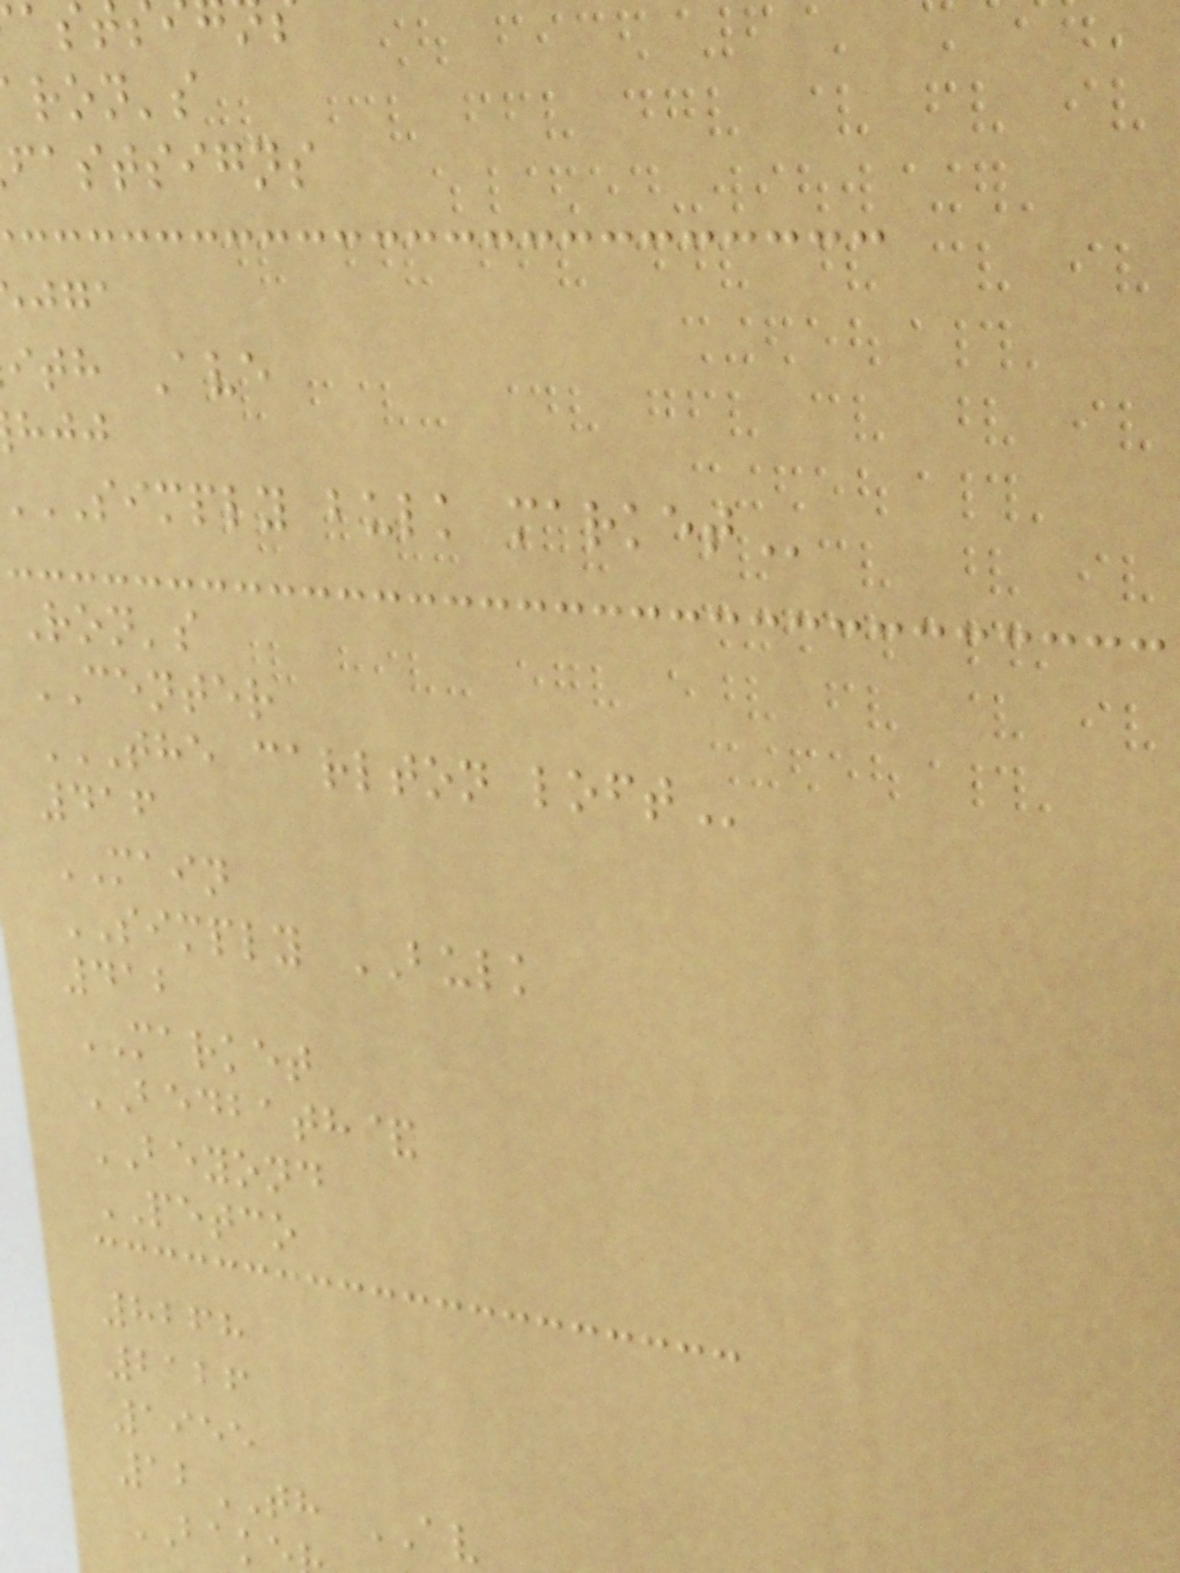ron's
fastsigns
ith Ave
SIMPLY bulk
Ron's
CENTER
THE CARLTON LOFT
416
MAIN
SIMPLY BULK
412
MARKET
BEDBATH&
BEYOND
PETCO
8268
2126
1955
12TH AV
BAK
